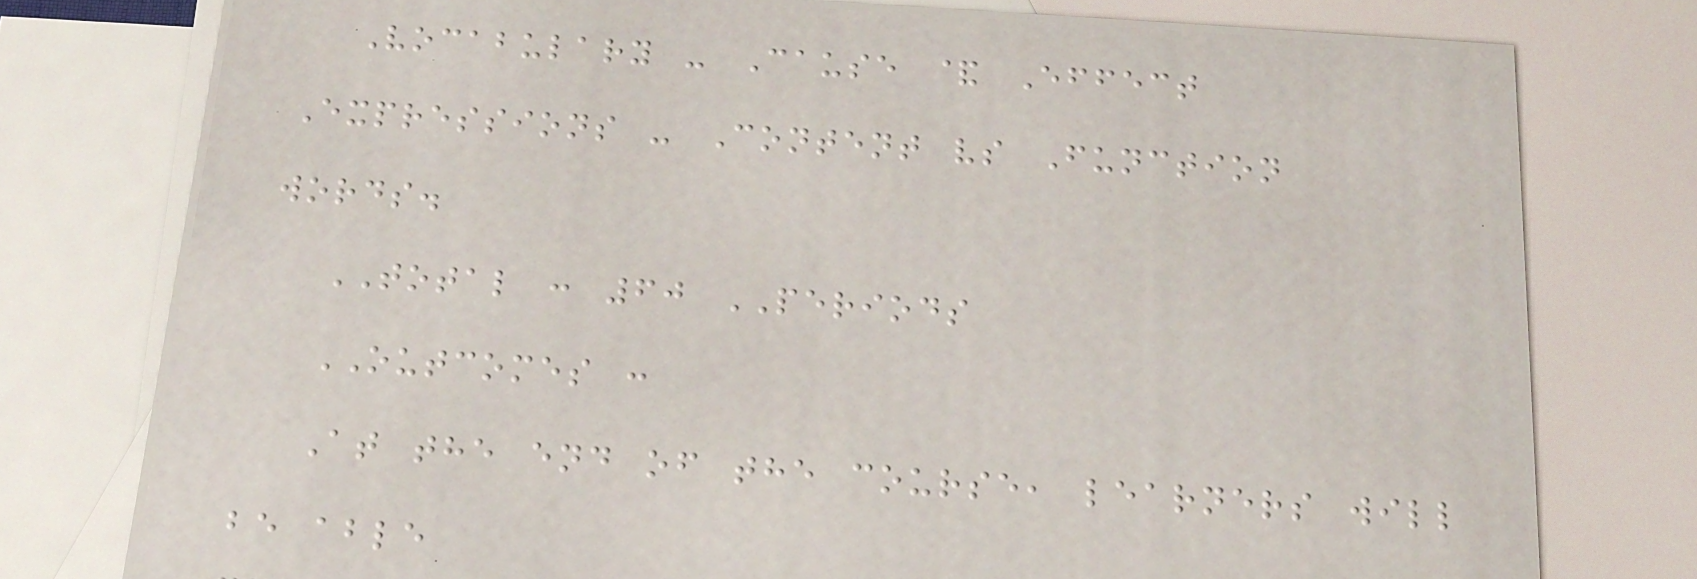Vocabulary - Cause & Effect
Expressions - Content vs Function
words.
TOTAL : 60 PERIODS
OUTCOMES :
At the end of the course, learners will
be able
